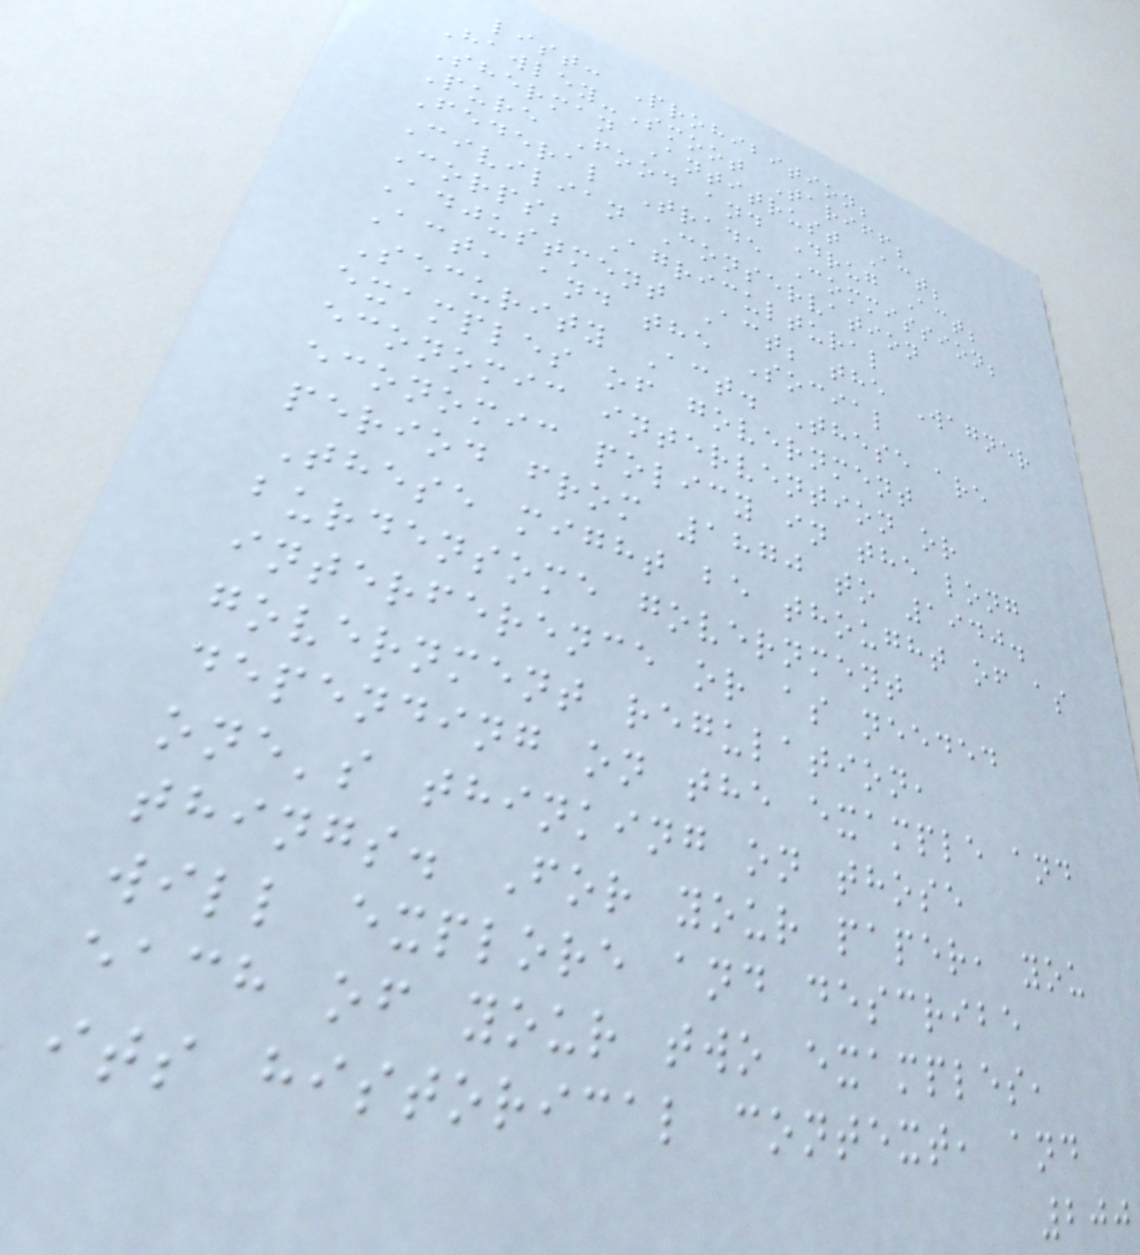list: Prohibition;
Hawley-Smoot Tariff;
Sherman Antitrust Act;
Pure Food and Drug Act;
Federal Trade Commission;
Civilian Conservation
Corps; Agricultural
Adjustment Act; the Wagner
Act, and the Social
Security Act. These are
examples of government
economic intervention or
economic policy in the long
period from 1870 to 1940.
These might be thought of as
burdensome government
interference or as needed
government regulation,
depending on the example and
one's thinking on those
things. For your paper, you
will explore and describe
each of your two examples,
its historical context, and
200
